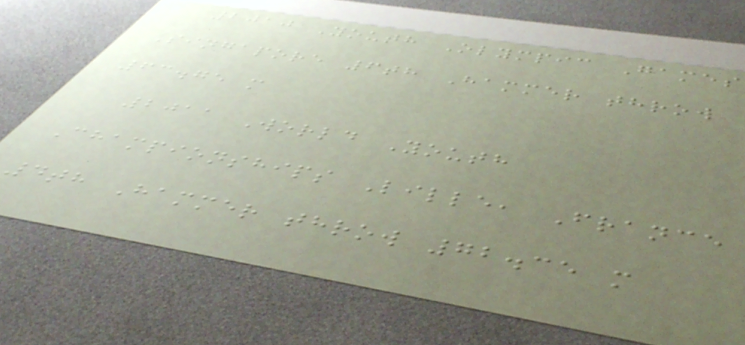2010 Youth Olympic Games
Singapore 6th Hammer throw
63.75 m
2011 World Youth
Championships Lille, France
4th Hammer throw 72.35 m
